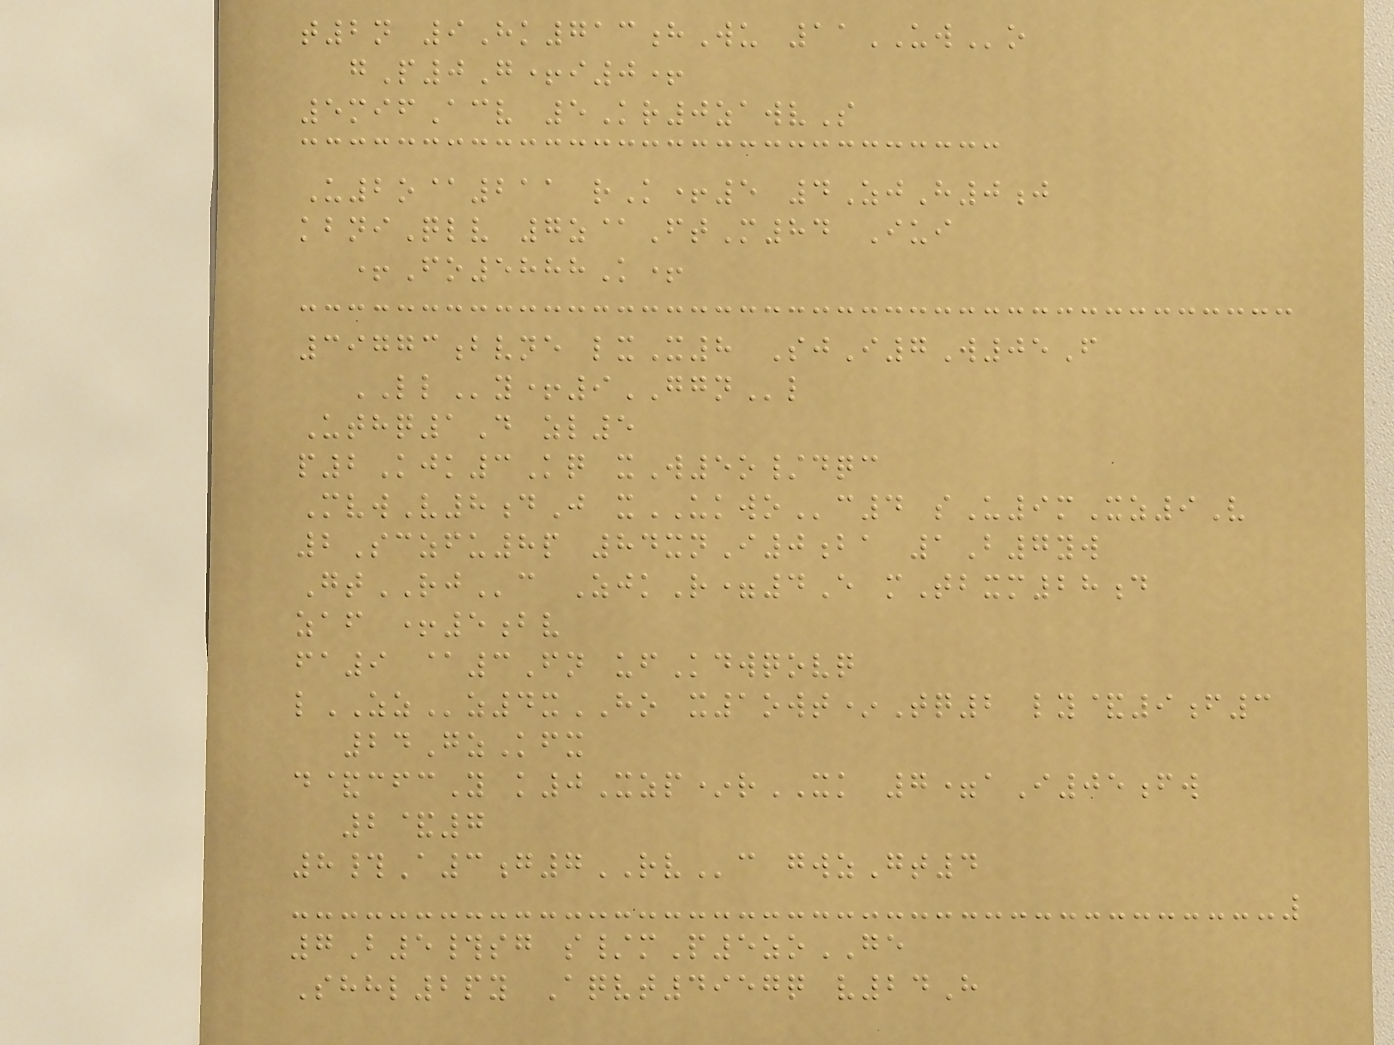t2n 9Hk713hWu 11UWo
gP0G+i0+
5mifAcv 5Kr0zawvS
U2o@211 rK+5 4ZjH0j
kbniQlv 7z@FtM84 Iui
+Fo5888K+
39773bvne lxX8 SjI7W05F
LLy+9GGNl
Uthq1D zl5
p2Kjk3Kq xW5o/dqc
MvwV8dJ xUKWOc4 sU9mXz9V
2Sczfu8p 84xnI0ba 1B7yw
GtRJc ZjkR=4E mTbxm28d
zaf +5bv
fa9 @3Fn ufKdwqovq
lZZz4xHO x1owt*Tq2 ly&9f3
24GzKfx
d&cfcY k0Xzp*rXK 7=aI05fw
2&7
8#A3g7RVc gwzGt4
7B5#sg s/mP5zoGE
Shhl2py Aqvt4957q v24H
